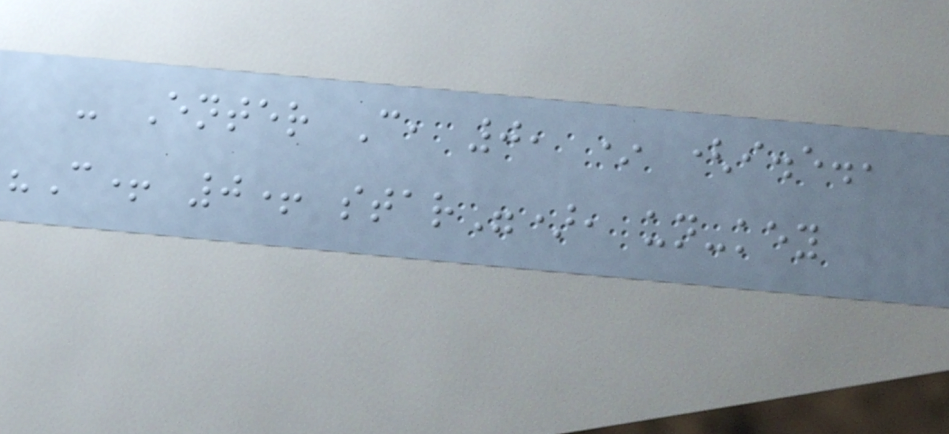- Enter C, 0, * (i.e.,
"C+ 0+ star"), un-key
